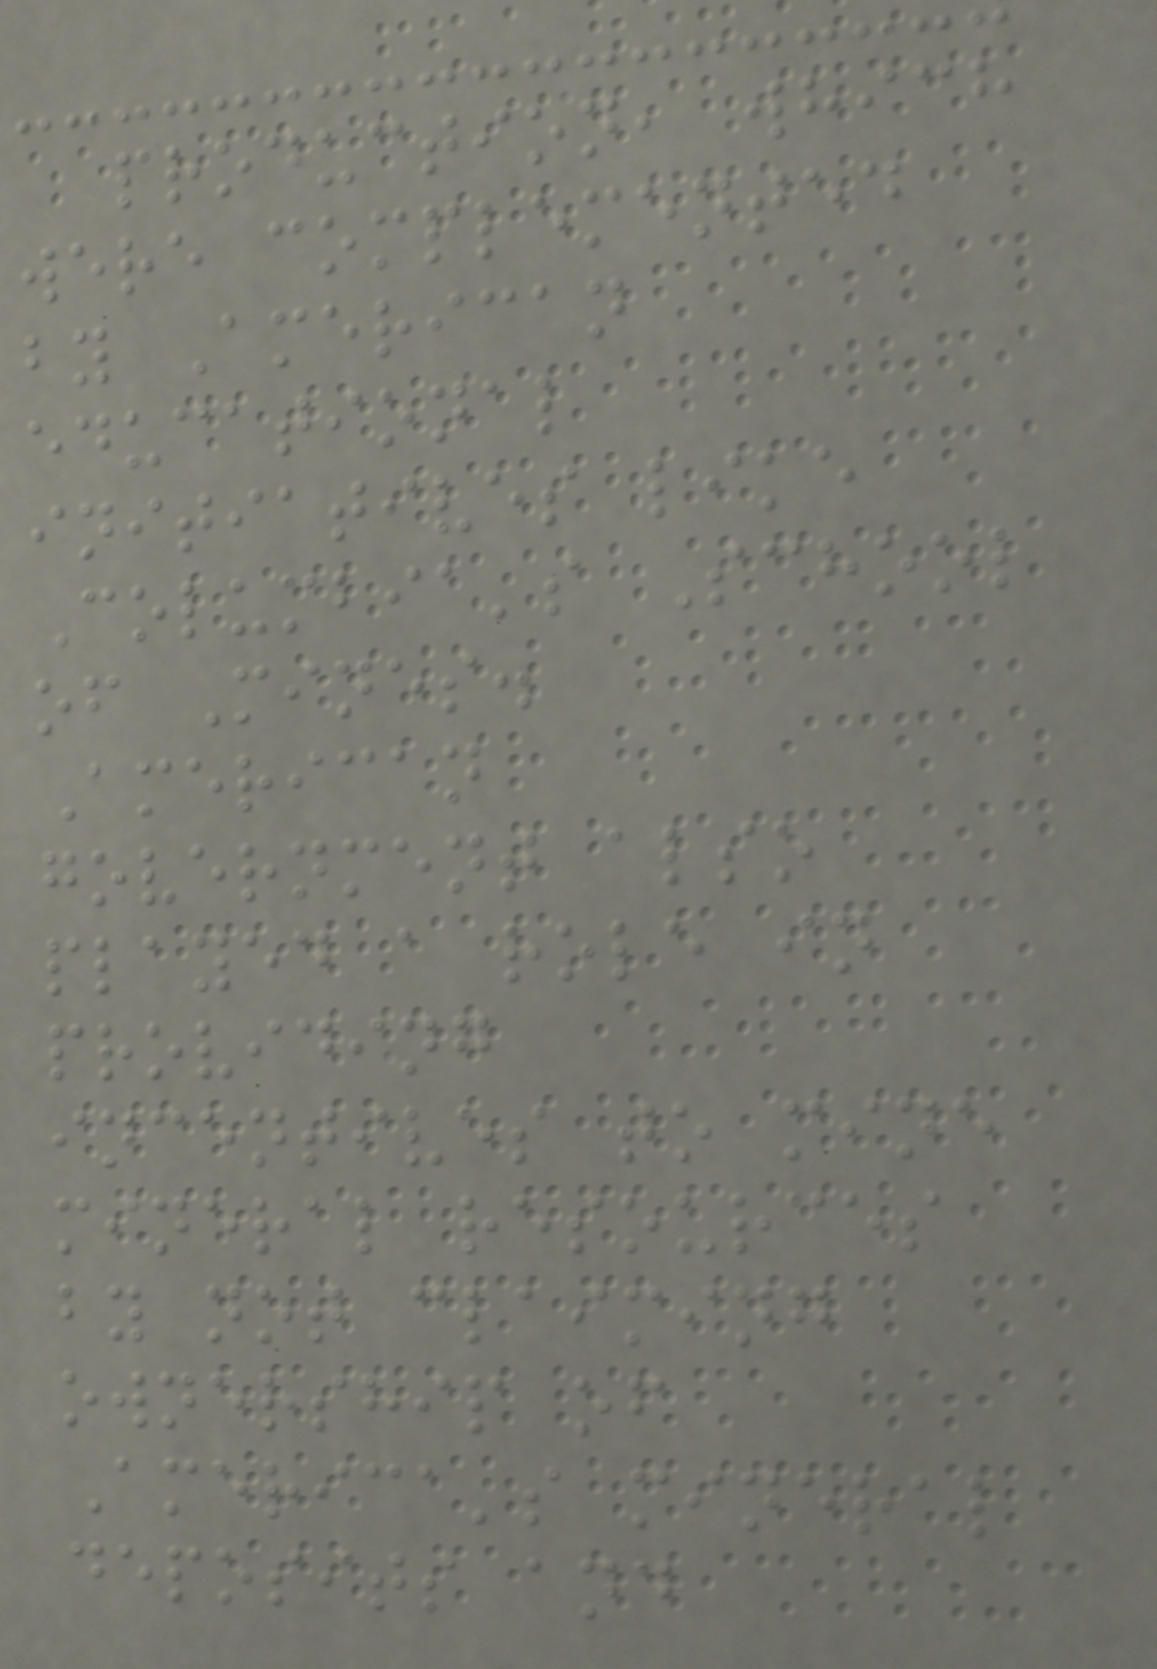production, which
were complemented
by American
educational
initiatives like
Columbia's School
of Mines.
American
government also
played a role in
providing
incentives to mine
mineral resources
by not claiming
ownership of
America's mineral
deposits and
